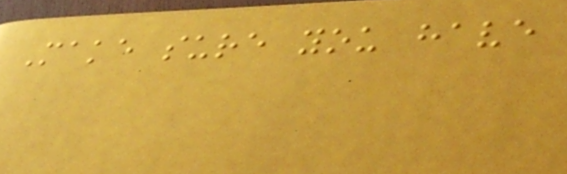Make sure you have
